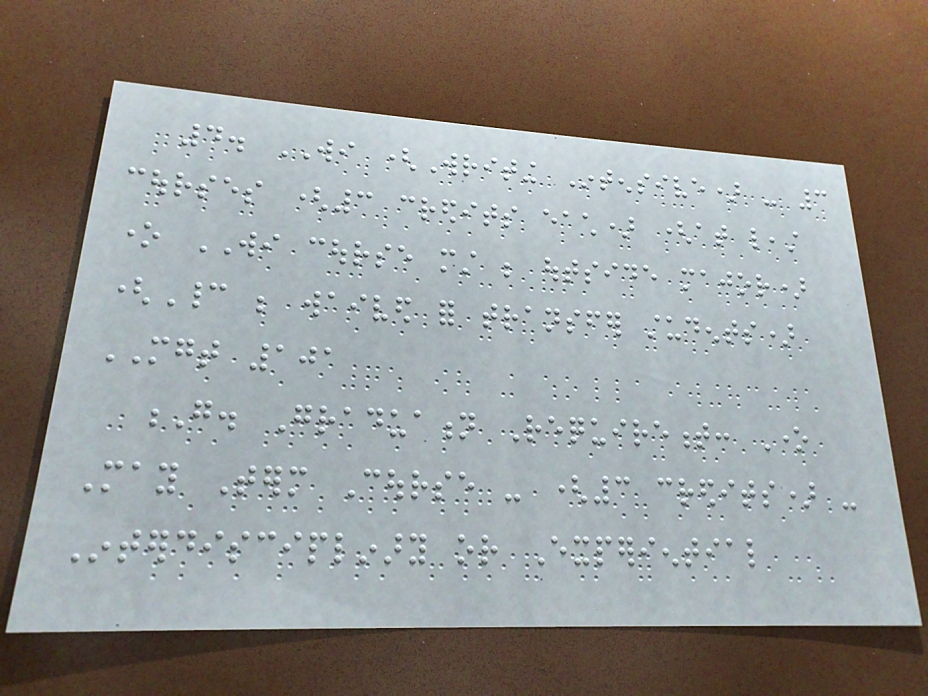4. WI (Writing Intensive) - 3
courses (3 credits each) (at least
one WI course must be outside major)
(Cannot be waived for transfer students)
MGT 101
G. Graduation Requirement: One
May Term Course - (3 credits) -
Interdisciplinary or Experiential
